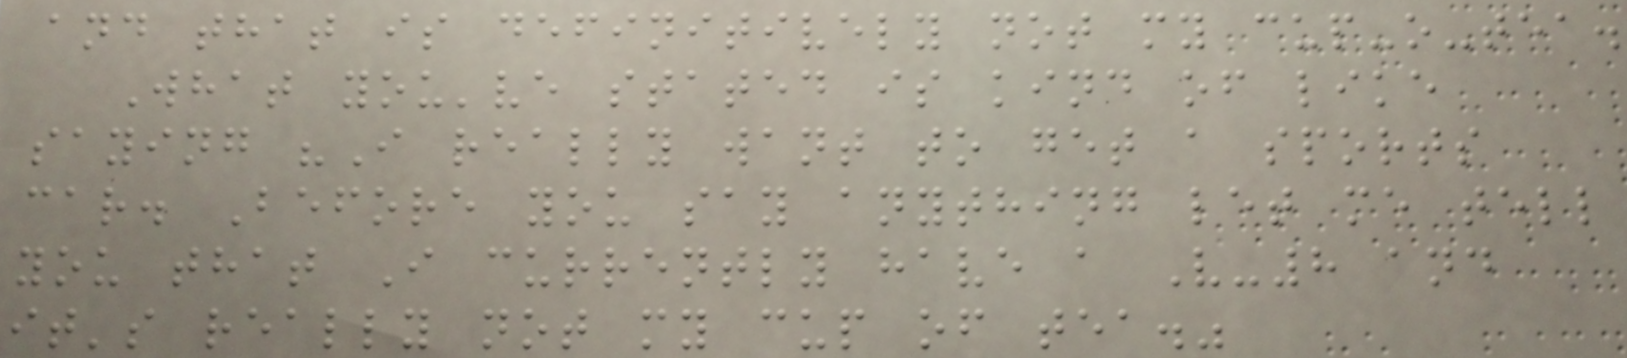and that is definitively not my cup-o-tea.
What you've stated is kind of like
saying "I really want to get a sports
car. Before you say anything let me tell
you that I currently have a V-8 and
it's really not my cup of tea."
